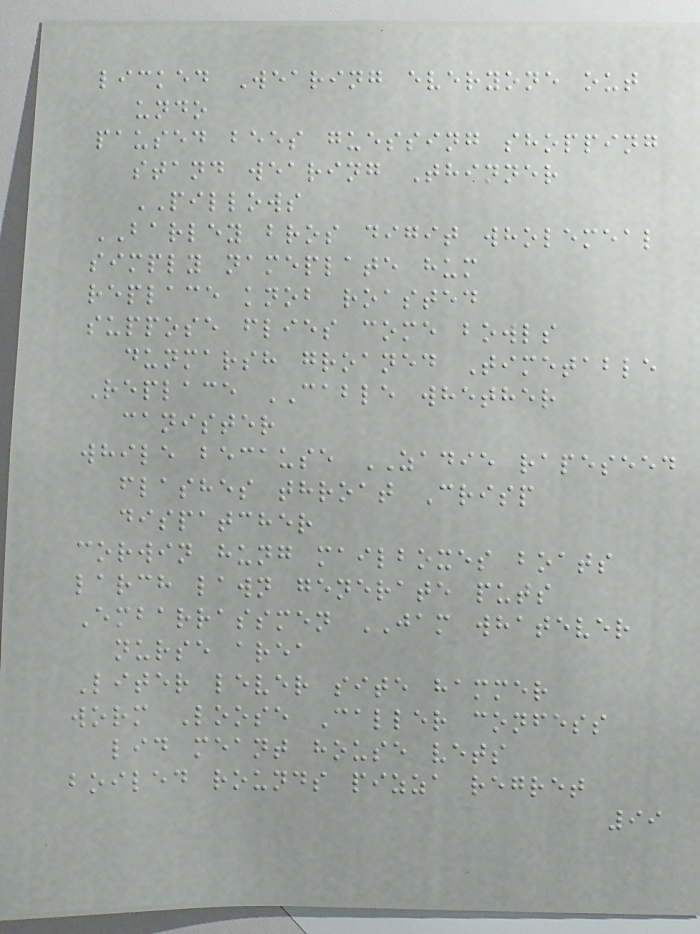licked Wearing everyone out
undo
paused bees guessing shopping
stand wearing Thinner
PILLOWS
BARLEY bros digit wholemeal
simply nameplate hum
replace knob roasted
suppose flies come bowls
dunmarsh groaned Timetable
Replace CABLE whether
canister
while because ZADIE rapeseed
flashes throat Crisp
dispatcher
corwin hung mailboxes boats
larch lawn generate puts
Embarrassmen JAM whatever
nurse area
Liter lever site hammer
worm Loose Caller confess
lid meant house vets
boiled rounds pizza regret
99
